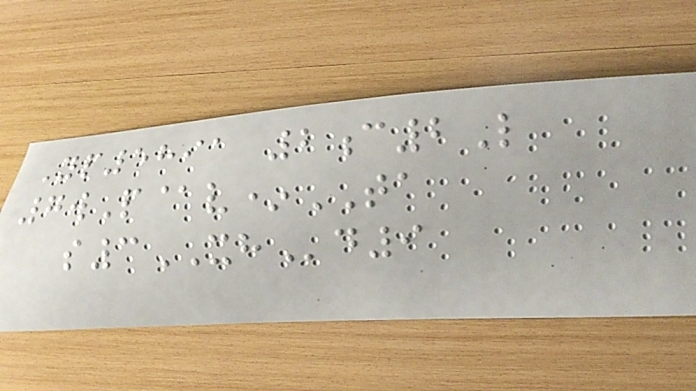Yp5891 2c2L
7wP@v*TA
s3XHd9
